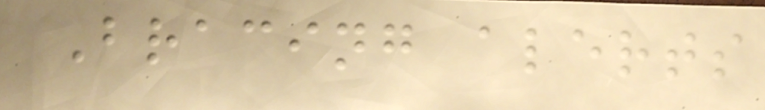Bracing alerts
